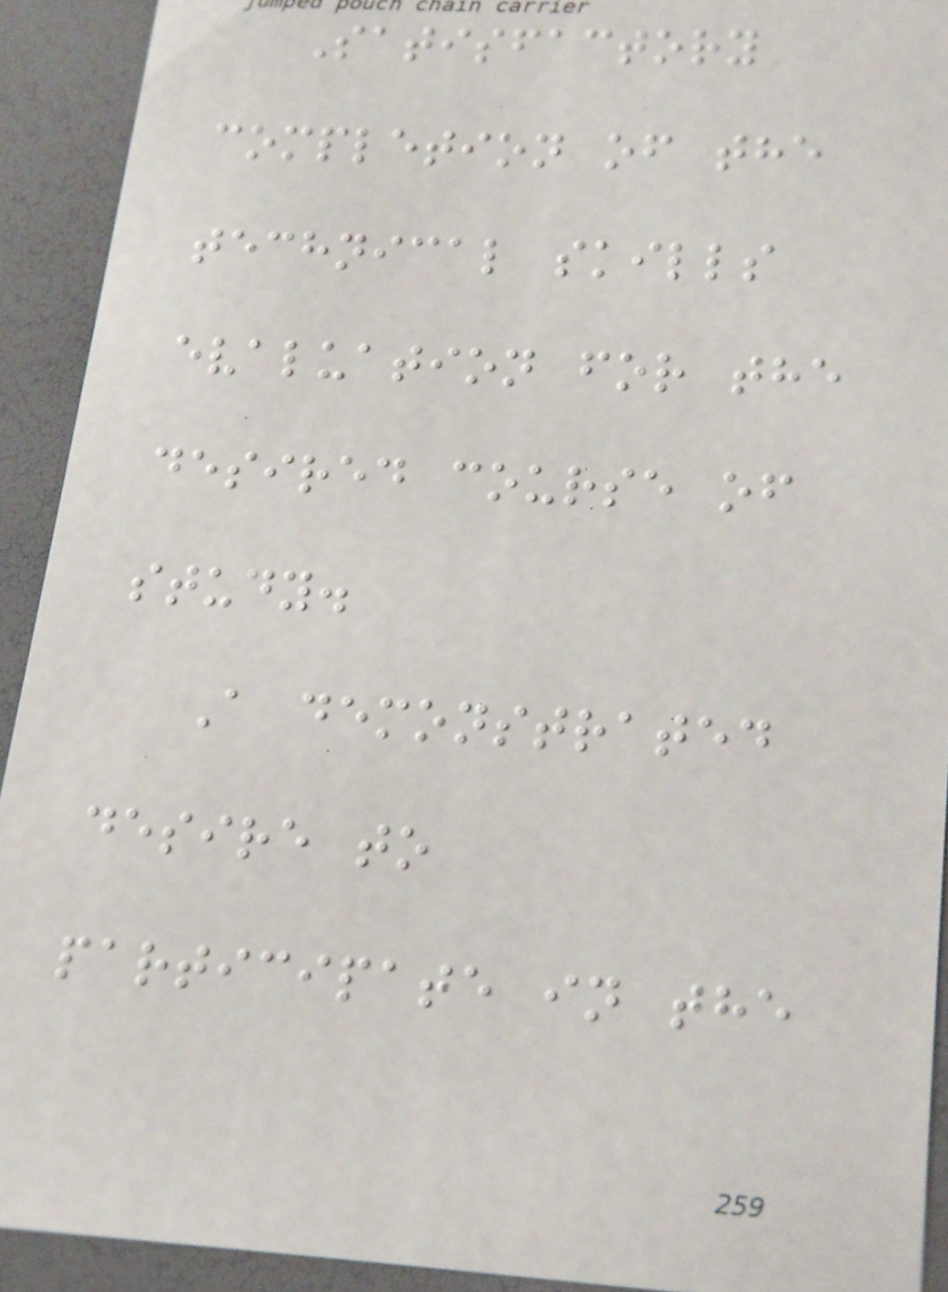Satisfactory
completion of the
technical skills
evaluation for the
desired course of
study.
A demonstrated
desire to
participate in the
